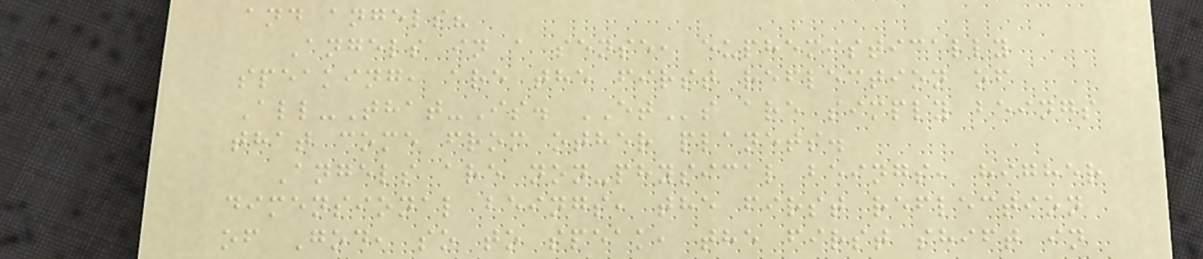and angels?
Angels in a sense, euphemistically
speaking, are the first reflection of
All-That-Is. ETs are simply beings
that come from other planets.
Angels are non-physical beings, higher
dimensional beings, the first reflection
of God, so to speak, the first shift in
